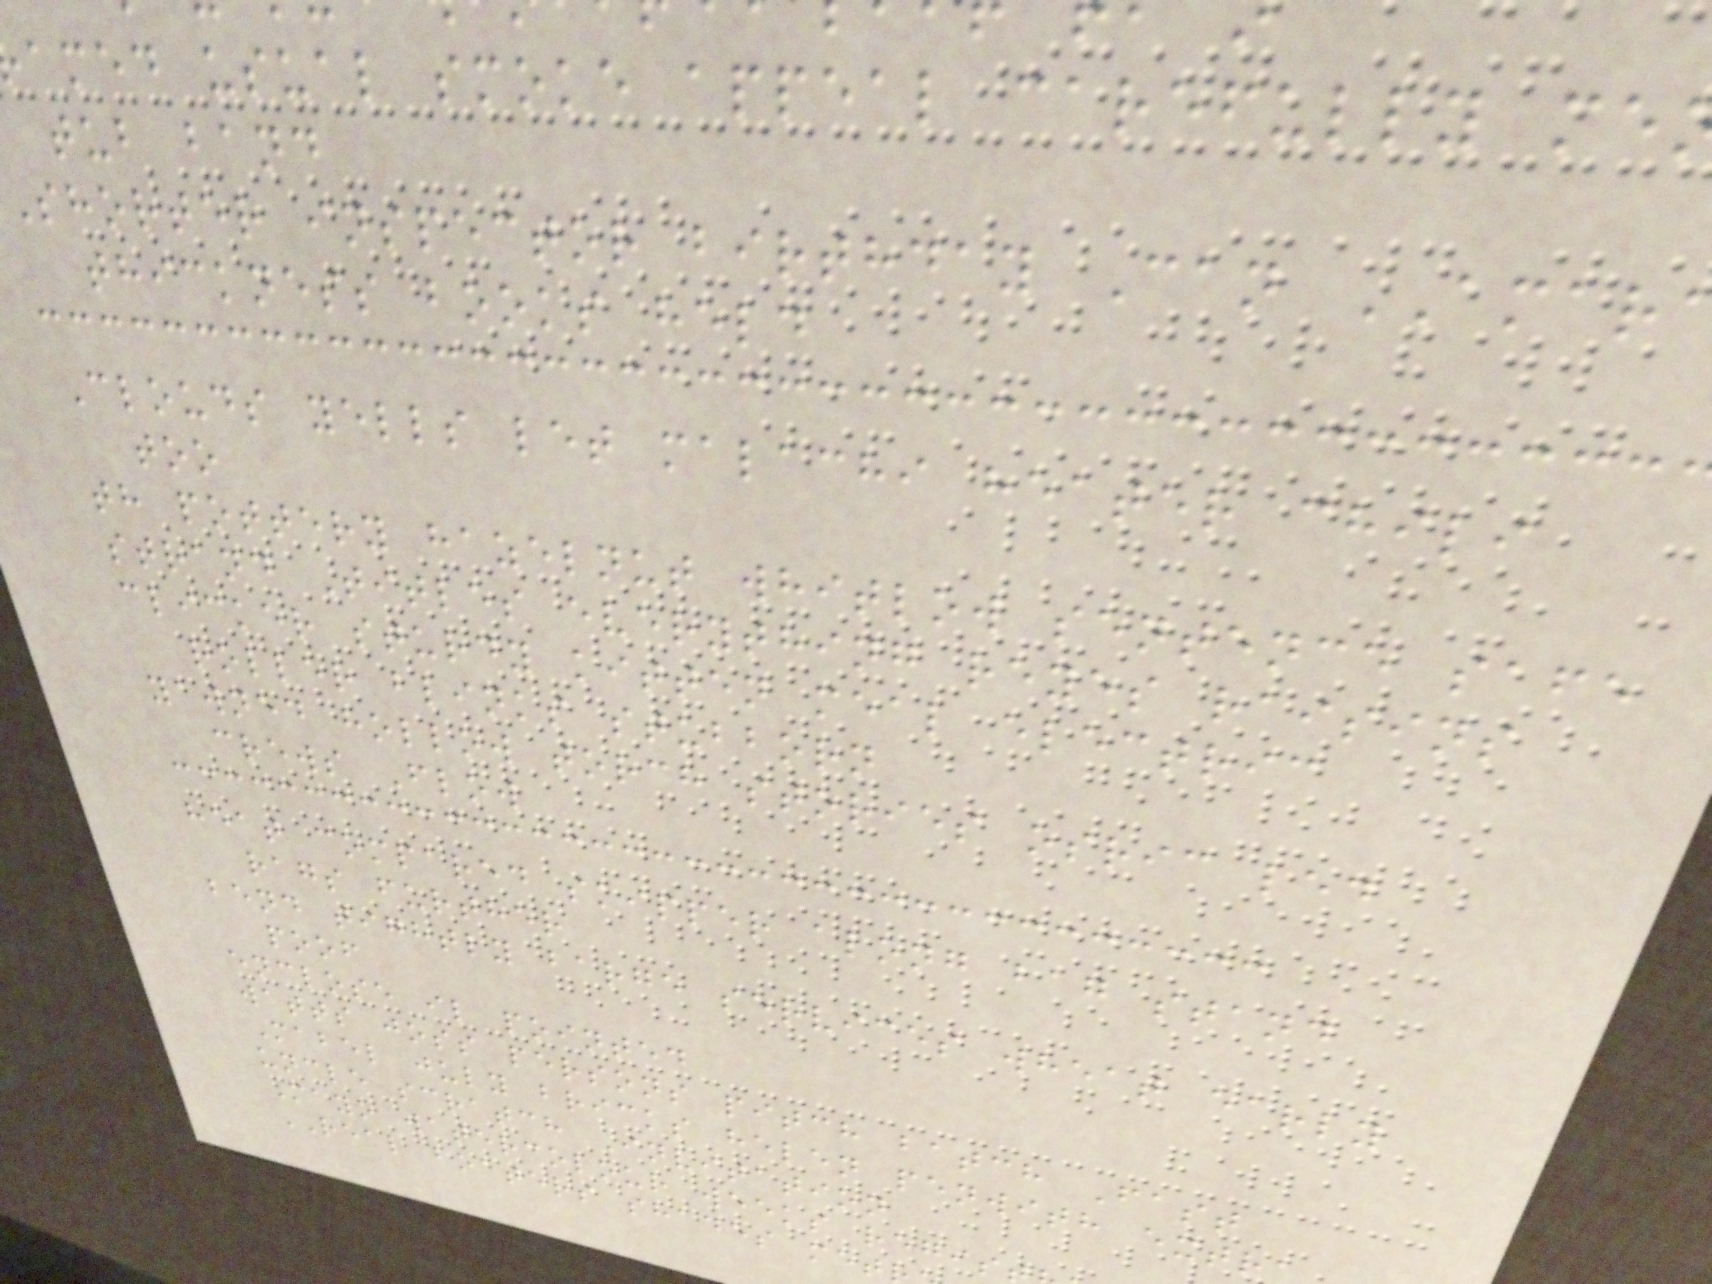amed usual smoke appeal carefully me
tub band
Shorter inspector birthday Can AMAR
thickness books held
Clouds yells let malachi heater chili
too
th pottery hazelnut whitlow sentence safe
strand Titles everything reyes raisins
clicker sturdy kitten meal electric
roller blinks stubborn
yawned hollow torch stories osric led
crews Flow
heat compared skipper along bag stand
rags further
bend tightly barge services wheat early
poof
enclose il pointed
watts joss persons pitch batch Fast
Mabel july bricks helen penwith extr
uncle scratch Invitation
Mayo watercolour weeks regis
REAL boaters shades met
